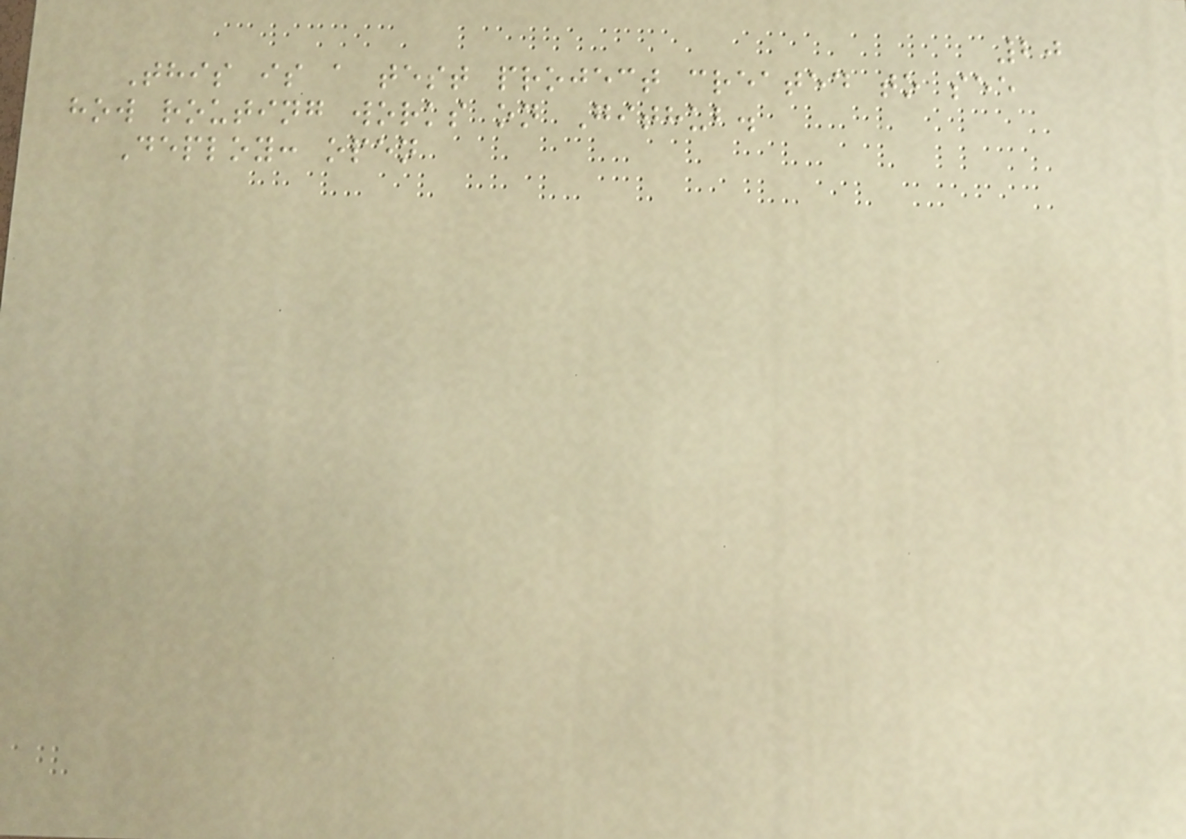20
This is a test project created to see
how routing works on Github.
Deploy: open
